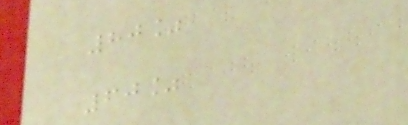80%
60%
